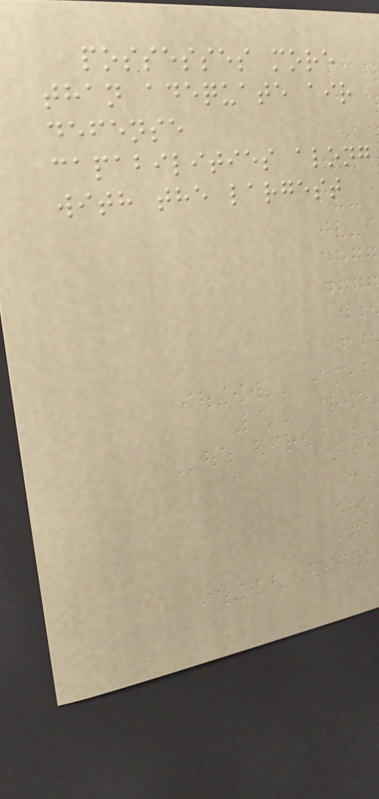possesses more
than adequate air
defense
capabilities along
with the largest
